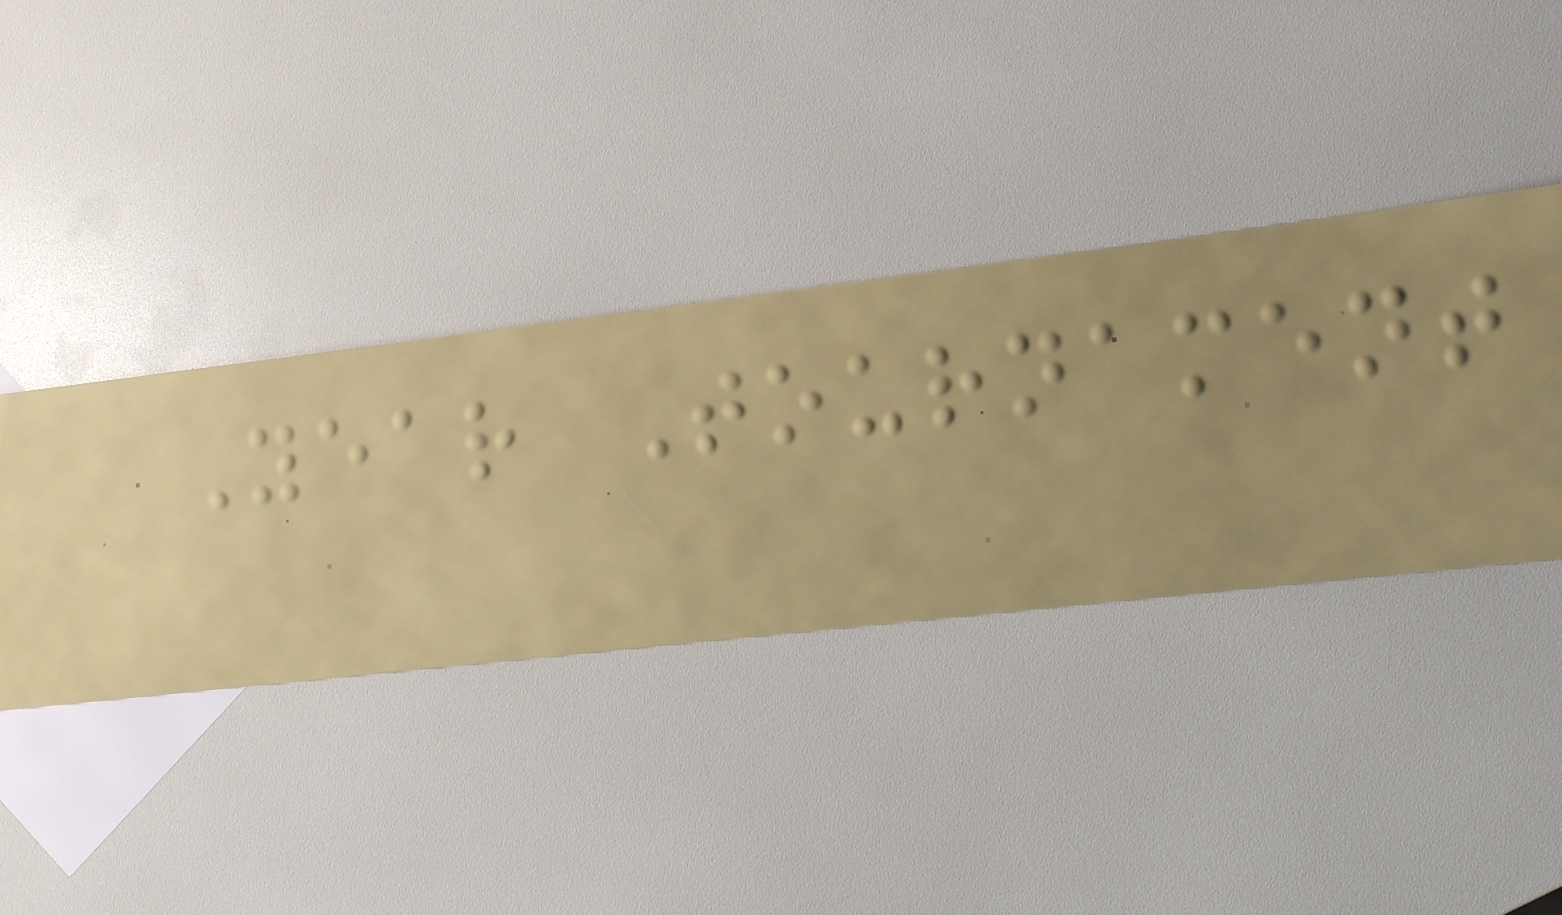Year Tournament
